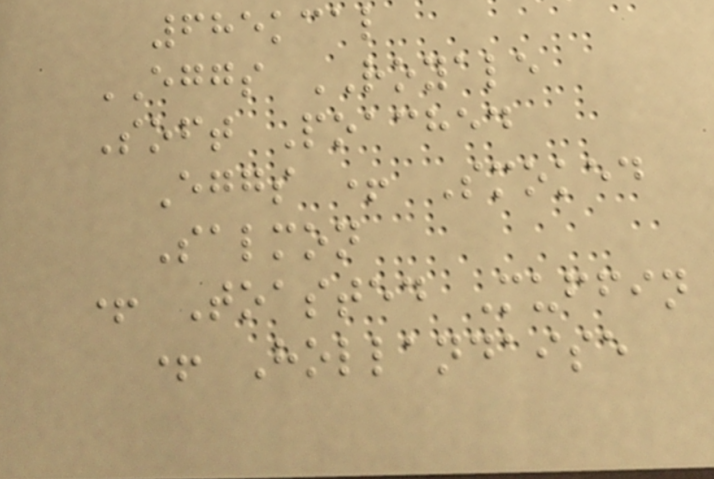685kcal
EGGS ROYALE
Soft Poached
Eggs + Smoked
Salmon
+ Toasted Muffin
+ Hollandaise
